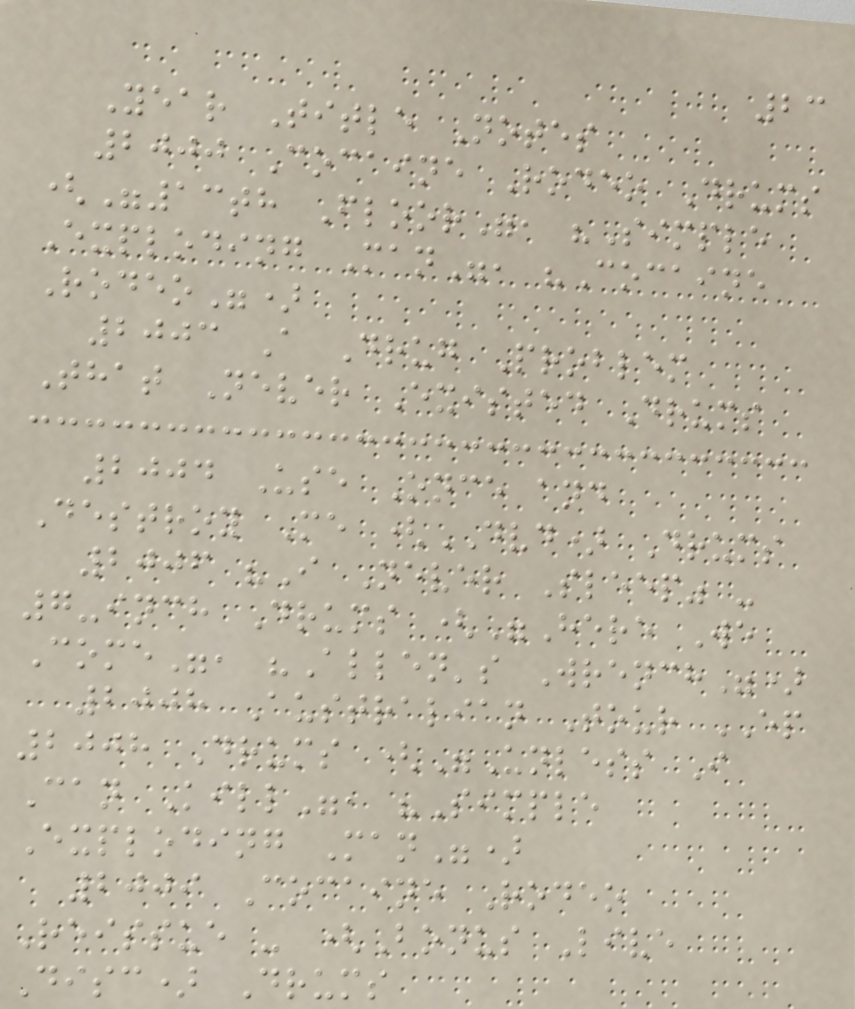23
Year Title Notes
2000 Cocaine Rodeo Drums
("13th Floor", "Simple
Exploding Man", "Cocaine
Rodeo")
2003 A Drug Problem
That Never Existed Drums
2004 Use Once and
Destroy Me (DVD) Drums
2006 "I Never Sleep" -
7-inch Drums ("Here We
Come", "Allen's Wrench")
2008 Australian Tour EP
2008 Drums ("Unless I
Can Kill", "Simple
Exploding Man")
2009 Cocaine Rodeo
Reissue - (Bonus Live
Disc) Drums
